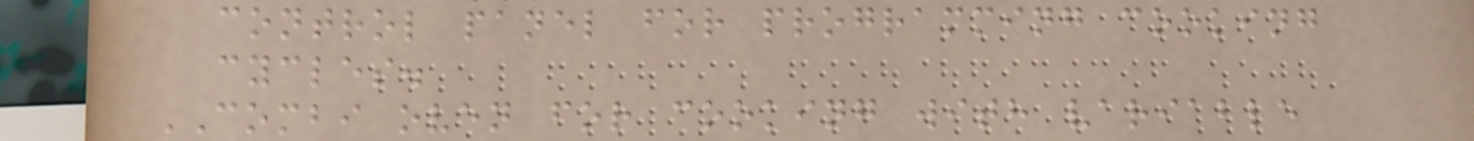control panel for programming cooking
cycles.
COMBI oven for cooking with variable
